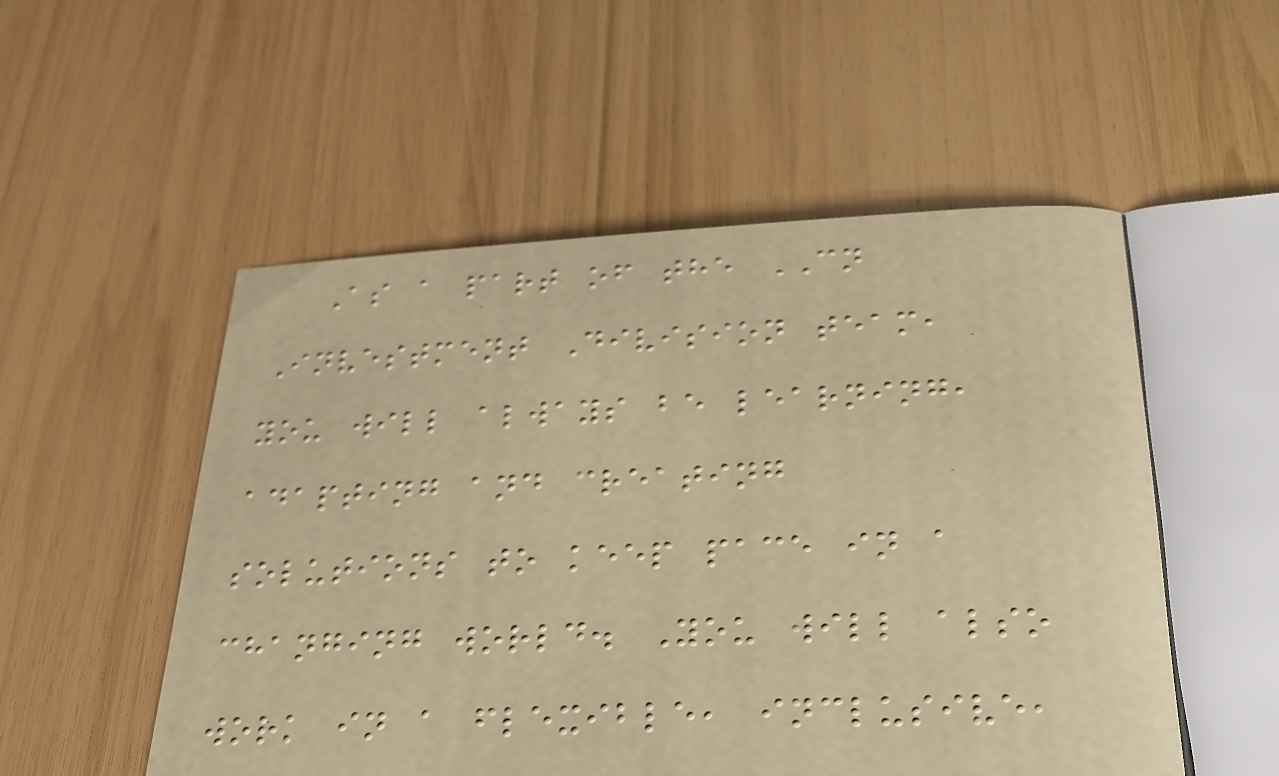As a part of the CN
Investment Division team,
you will always be learning,
adapting and creating
solutions to keep pace in a
changing world. You will also
work in a flexible, inclusive,
